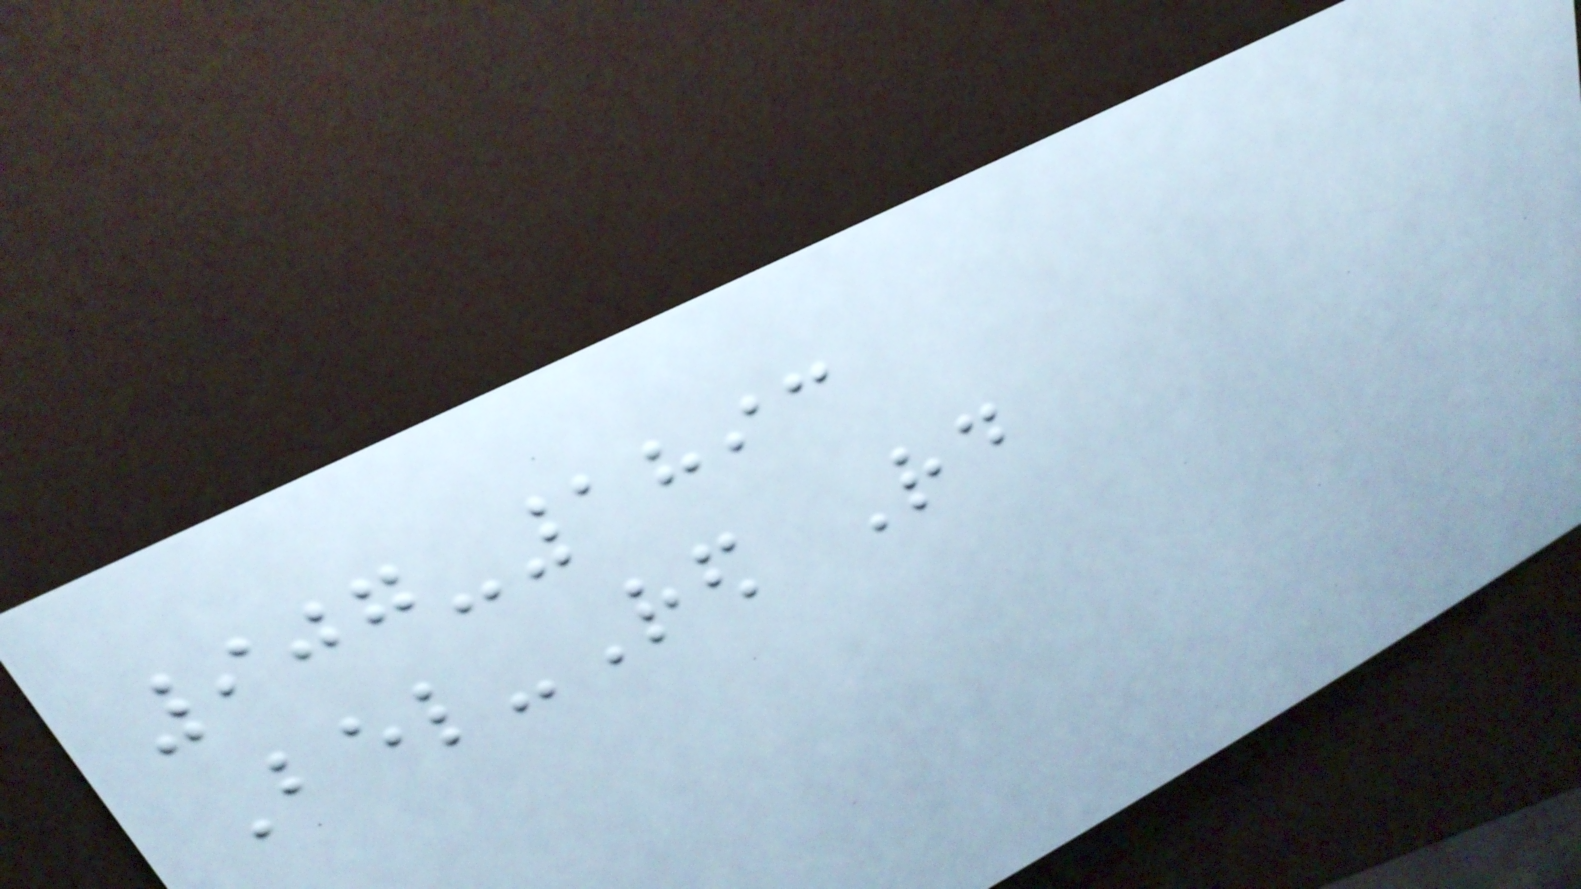907-1893
Bel-Red Rd
